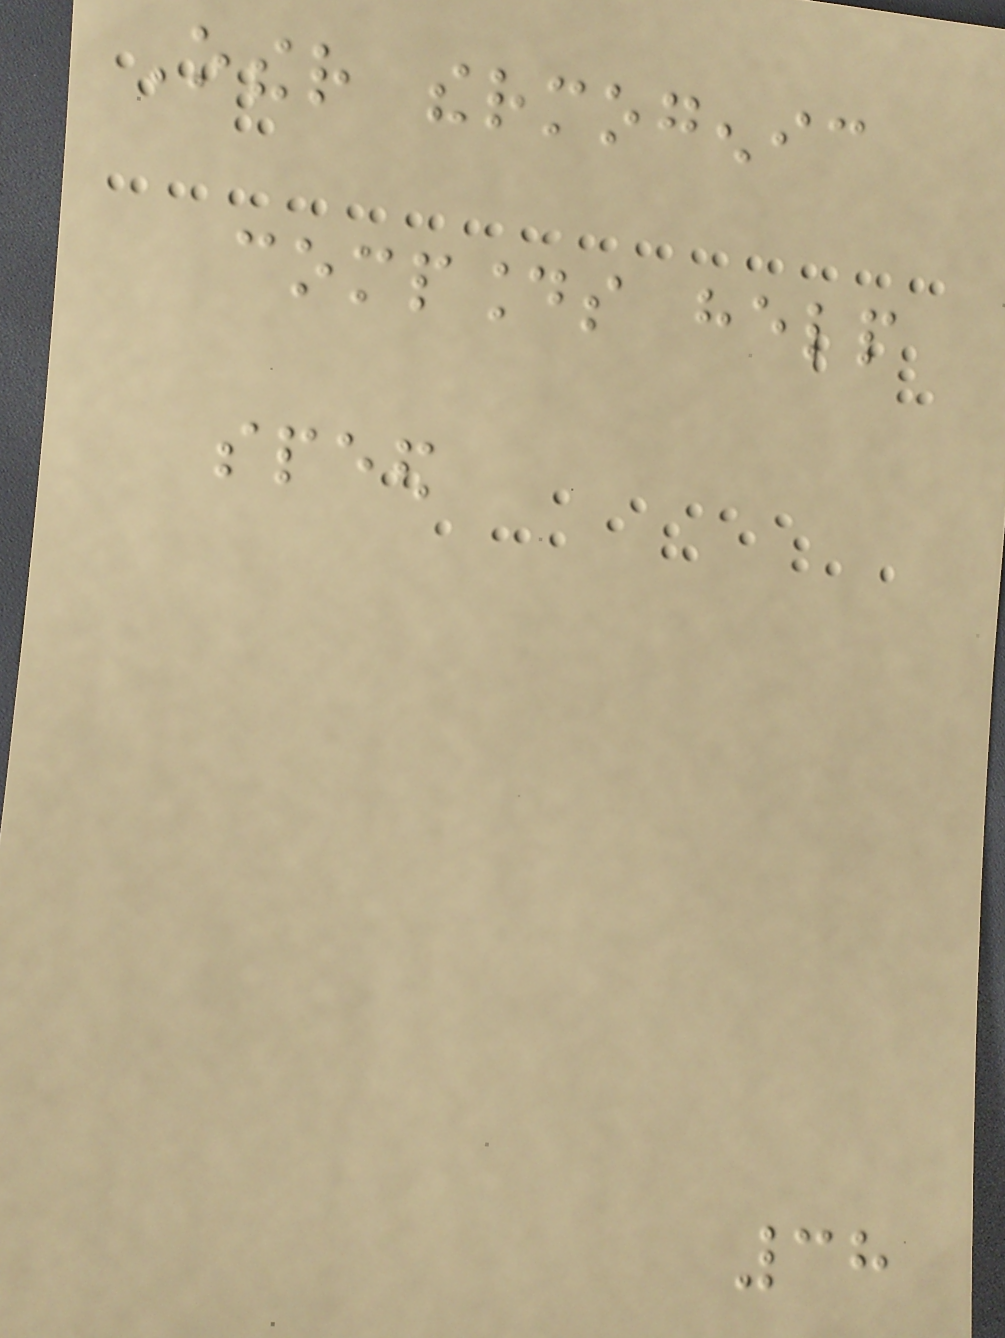Other thermogenic
compounds help
speed
38
